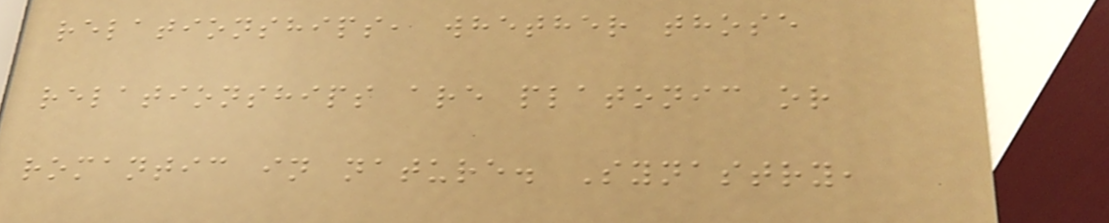relationships, whether those
relationships are platonic or
romantic in nature. Synastry,
